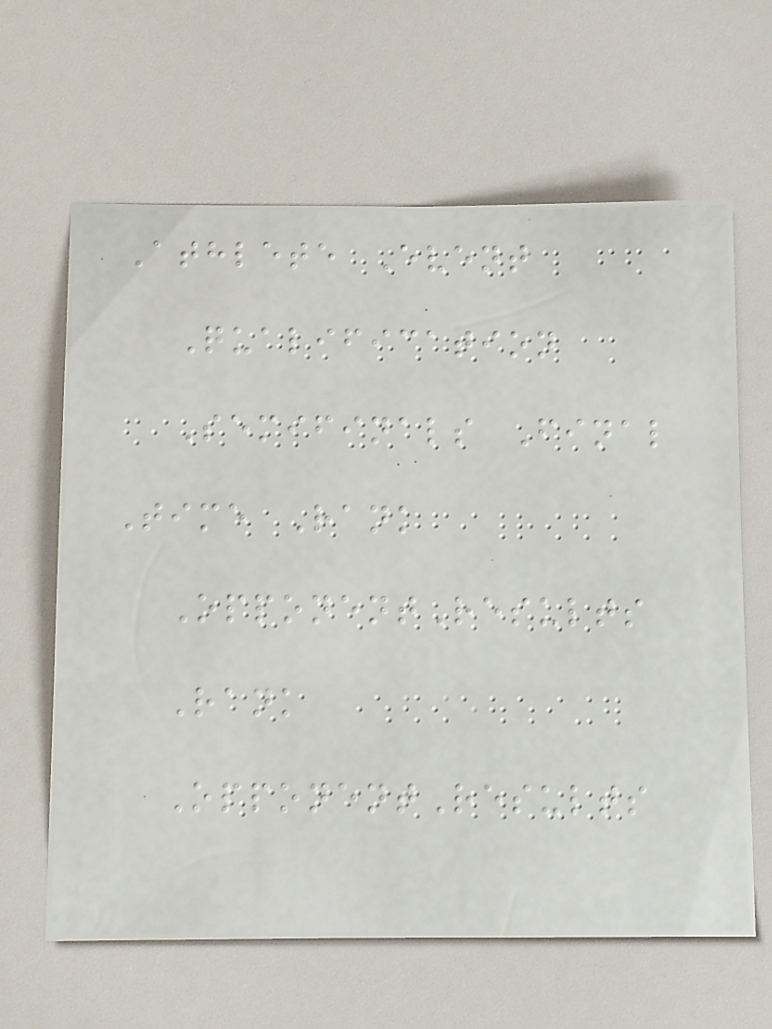Athlete Event
Qualification
Semifinals Final
Time Rank
OpponentResults
Rank
OpponentResults
